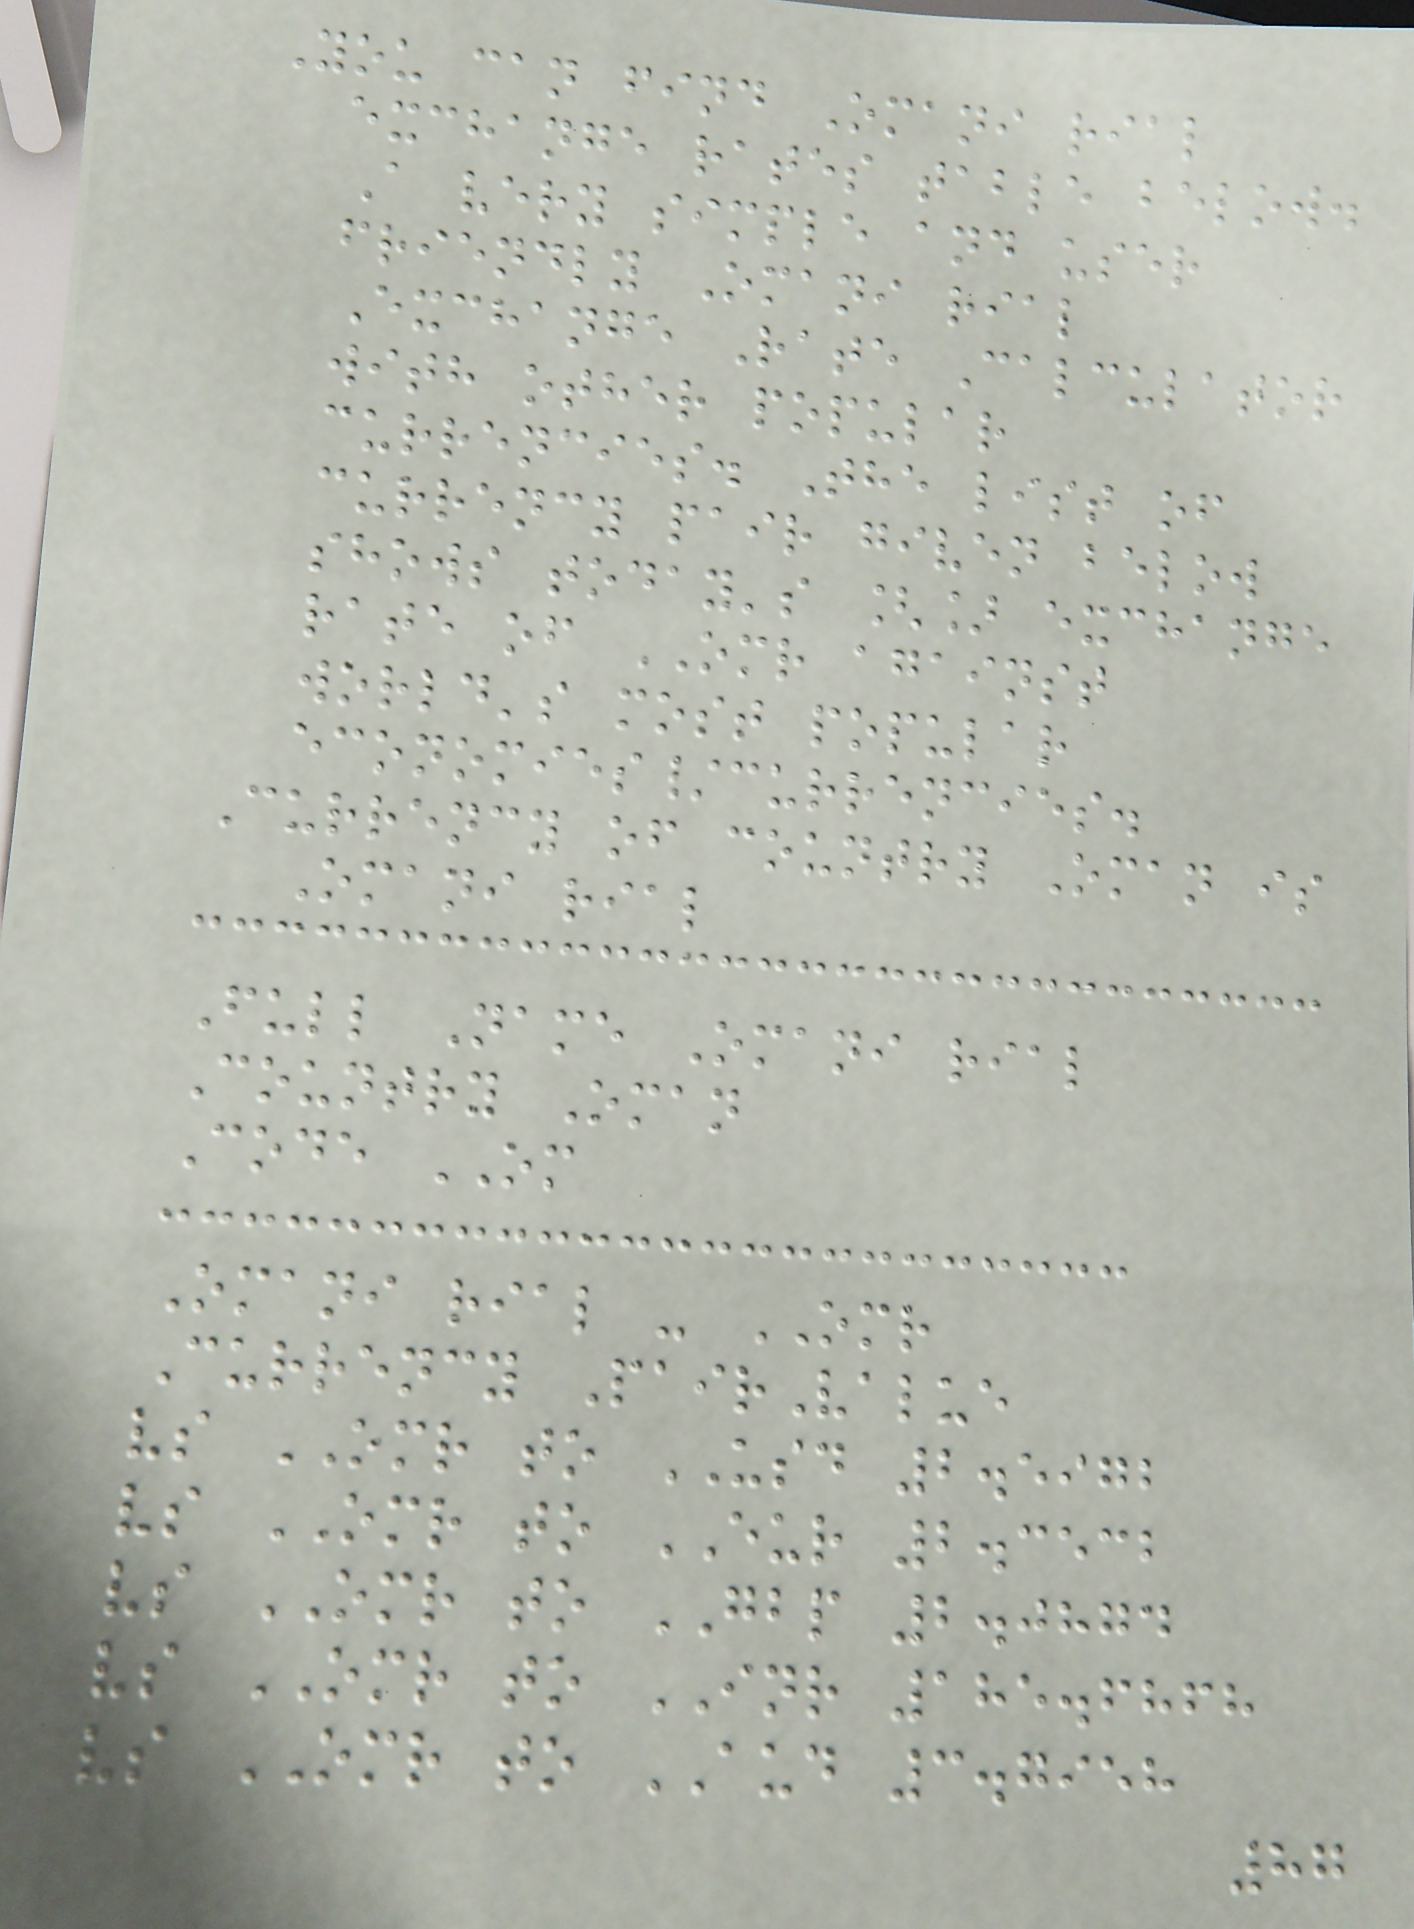You can find Omani rial
exchange rates table below.
A very simple and user
friendly Omani rial
Exchange Rate Calculator
with other popular
currencies. The list of
currency pair given below
shows today's [] exchange
rate of OMR against
world's most popular
economies/currencies.
Currency of country Oman is
Omani rial
Full Name Omani rial
Country Oman
Code OM
Omani rial - OMR
Currency PairValue
vs OMR to USD 2.5972
vs OMR to EUR 2.3532
vs OMR to GBP 2.0874
vs OMR to INR 185.6868
vs OMR to AUD 3.7958
87
